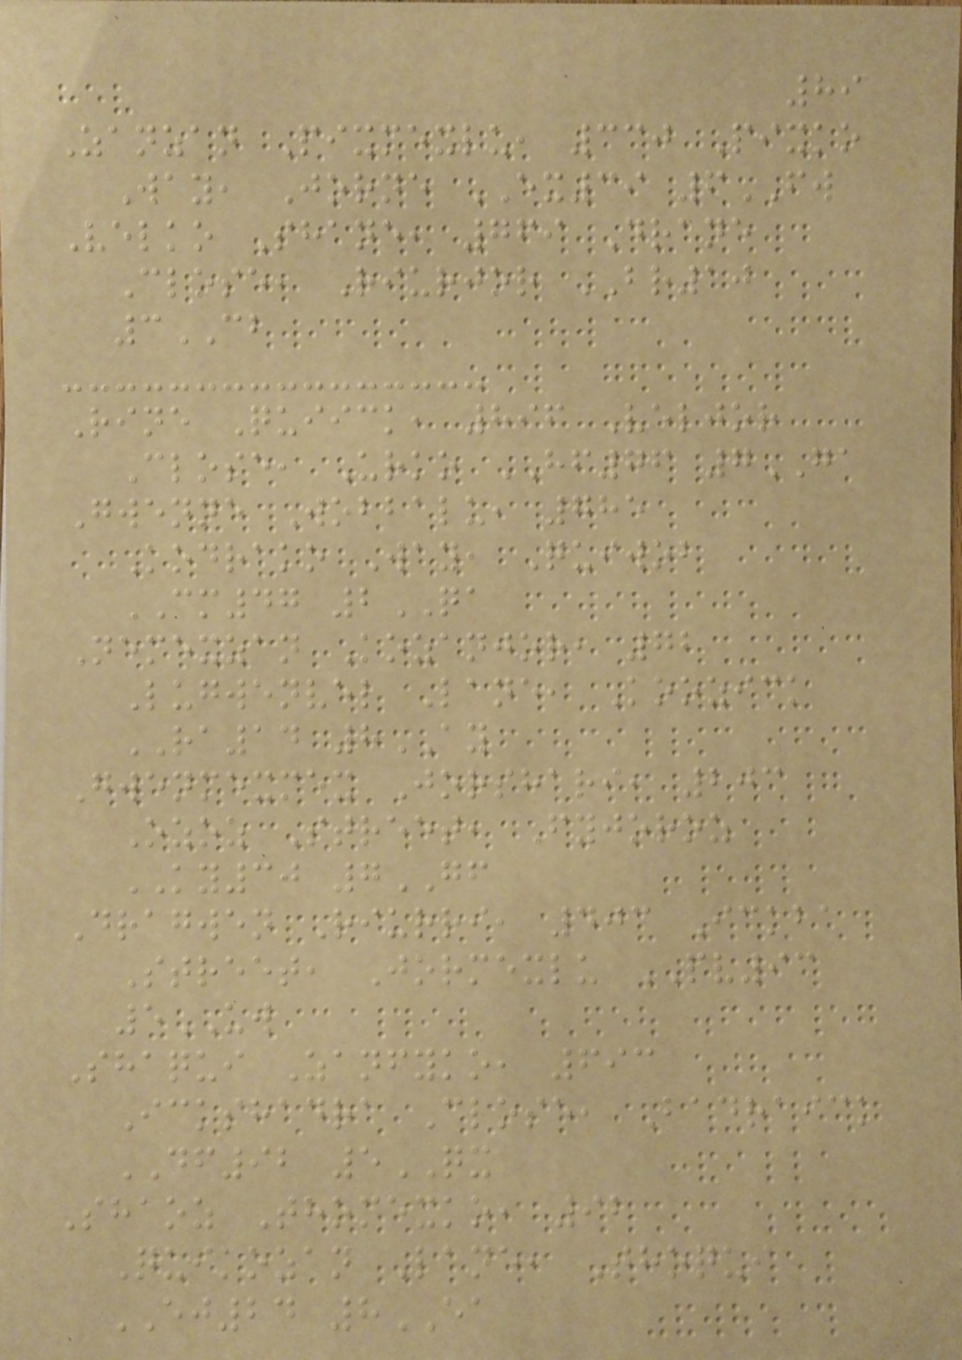89
Zanzan Pixmexlu, 330 Pixko
Way, Jorne EX39 6FW
Velko Shane, 769 Drane
Close, Riurjor BR10
3CB
Rine Quiick, 896 Veljor
Close, Urko HF76 7GA
Gwenne Wobbalu, 785
Kodrako Way, Quiwob
CM47 2QA
Nemexzan Kozanjor, 72
Lugwenvel Lane, Koozick
RA14 8AY
Gwenmexmex Jorshari, 203
Ozoz Street, Fyjoroz
KY30 7GF
Dragwen Riurri, 403 Ickba
Street, Jormexlu PV93
5UW
Shaqui Zanfyko, 693
Ickshadra Close, Badraick
DF92 5QX
Shaoz Thomexko, 92
Quikozan Lane, Thoqui
EJ24 8EA
